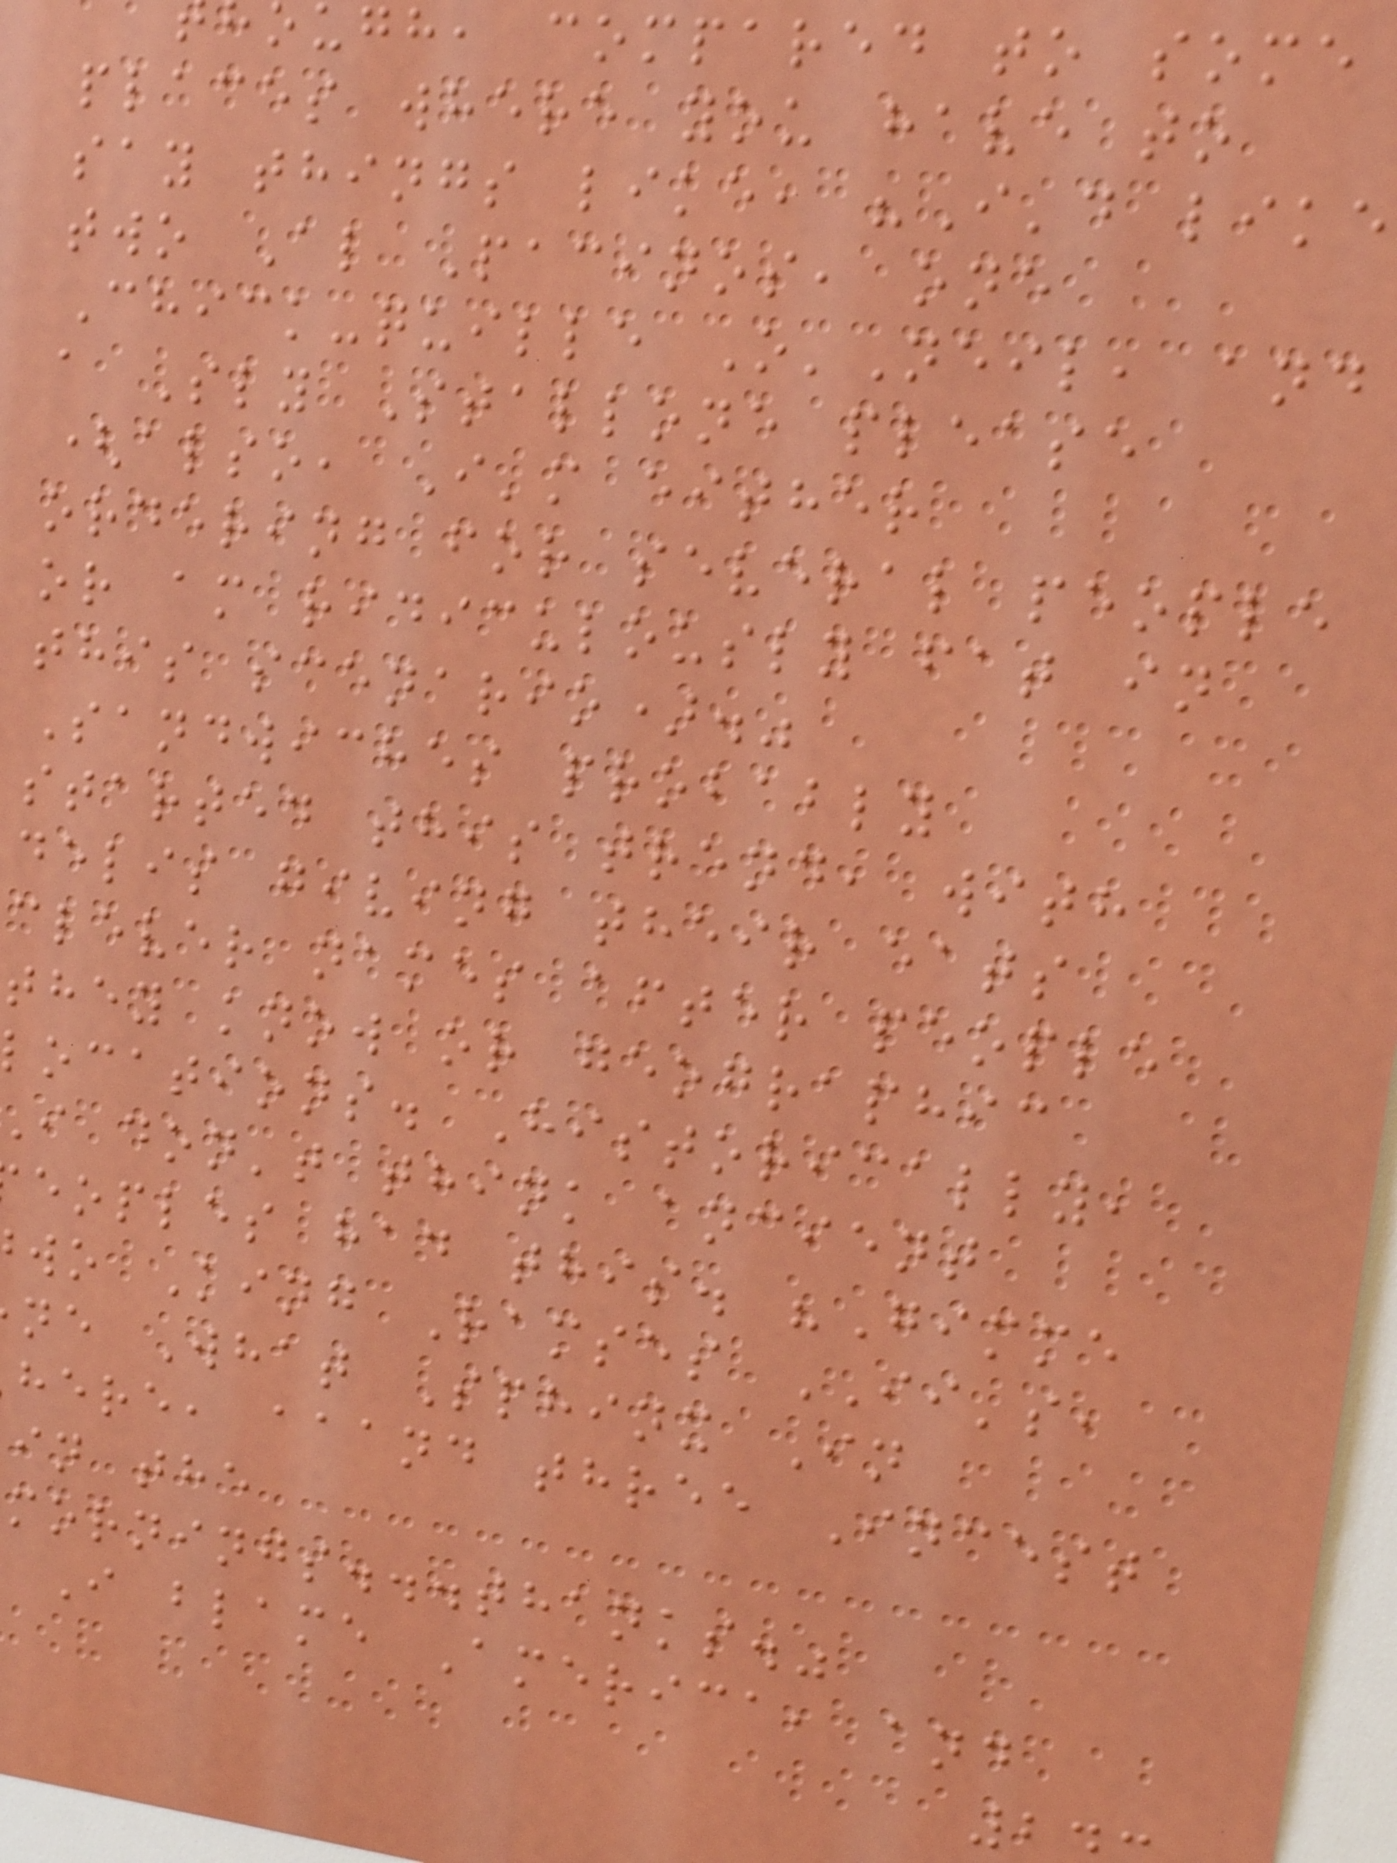ugh, compared to some
places where you have to
say things like, "I'd like
two Al Pacinos, one
Chick-quille O'Neil, and
a Sly Stallone please
(also, I'm either
ordering for several people
or am ridiculously fat in
this scenario)."
Sandwiches probably
started this trend, with
delis giving their eats
clever names after people
they know or geographic
locations. Historically,
i don't think ancient
eoples had this. "Gimme
wo King Ramses II's,
ne What Sphinx In
here, aaand three Incest
in the
mornings...thanks."
I blame America, and
